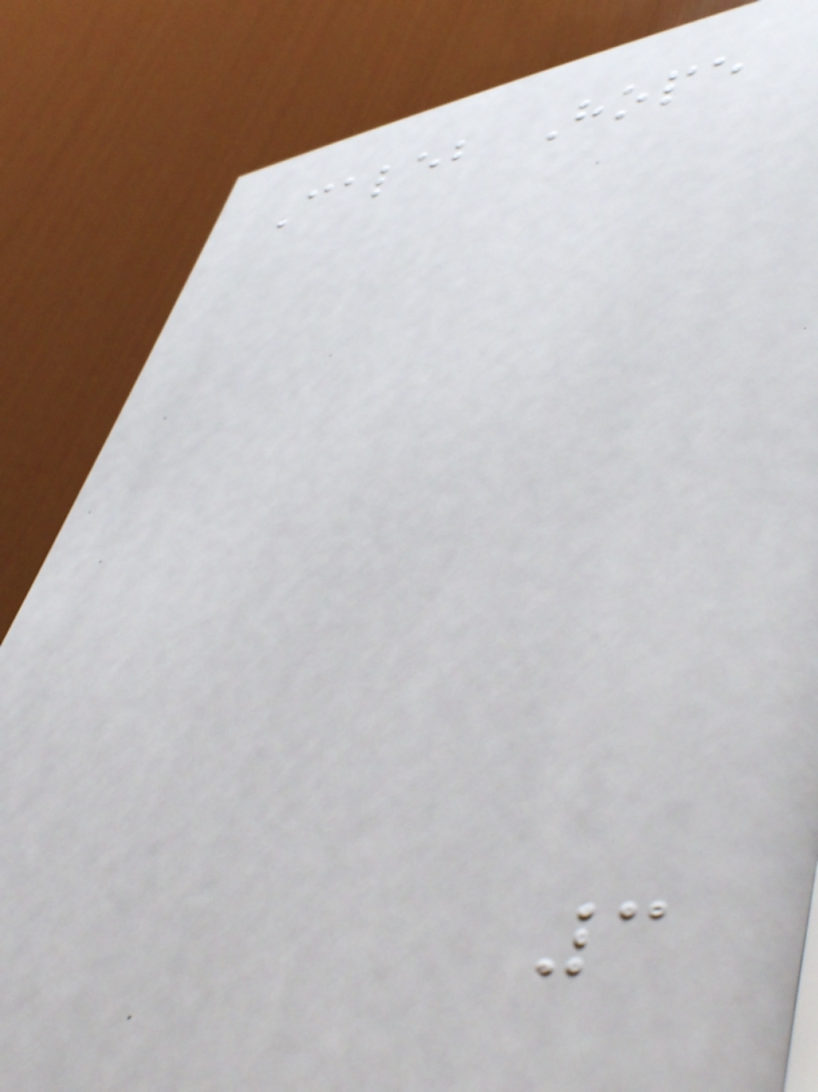Caleb Hope
3
